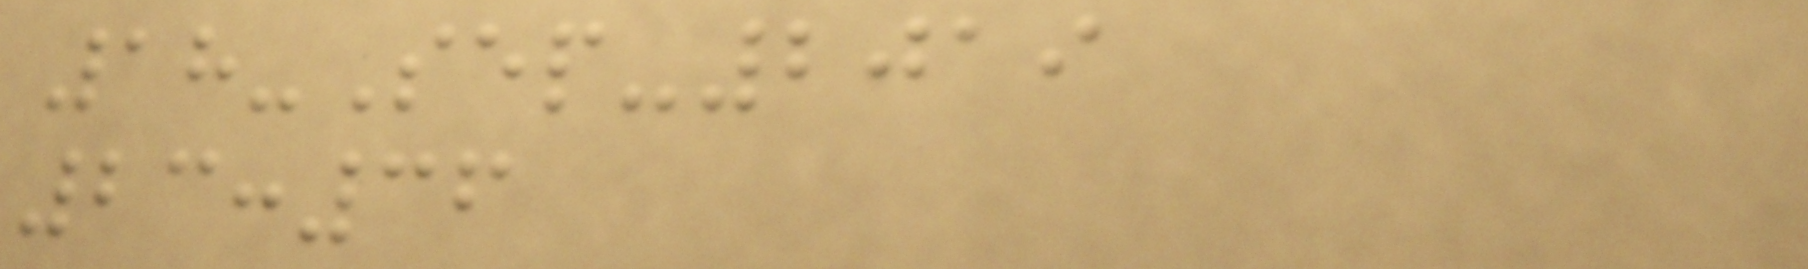18-Sep-2019
23:36
